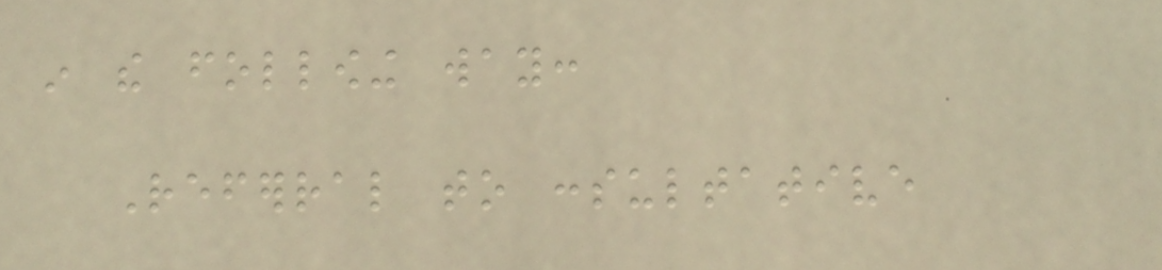in the following way:
Referral to consultative
